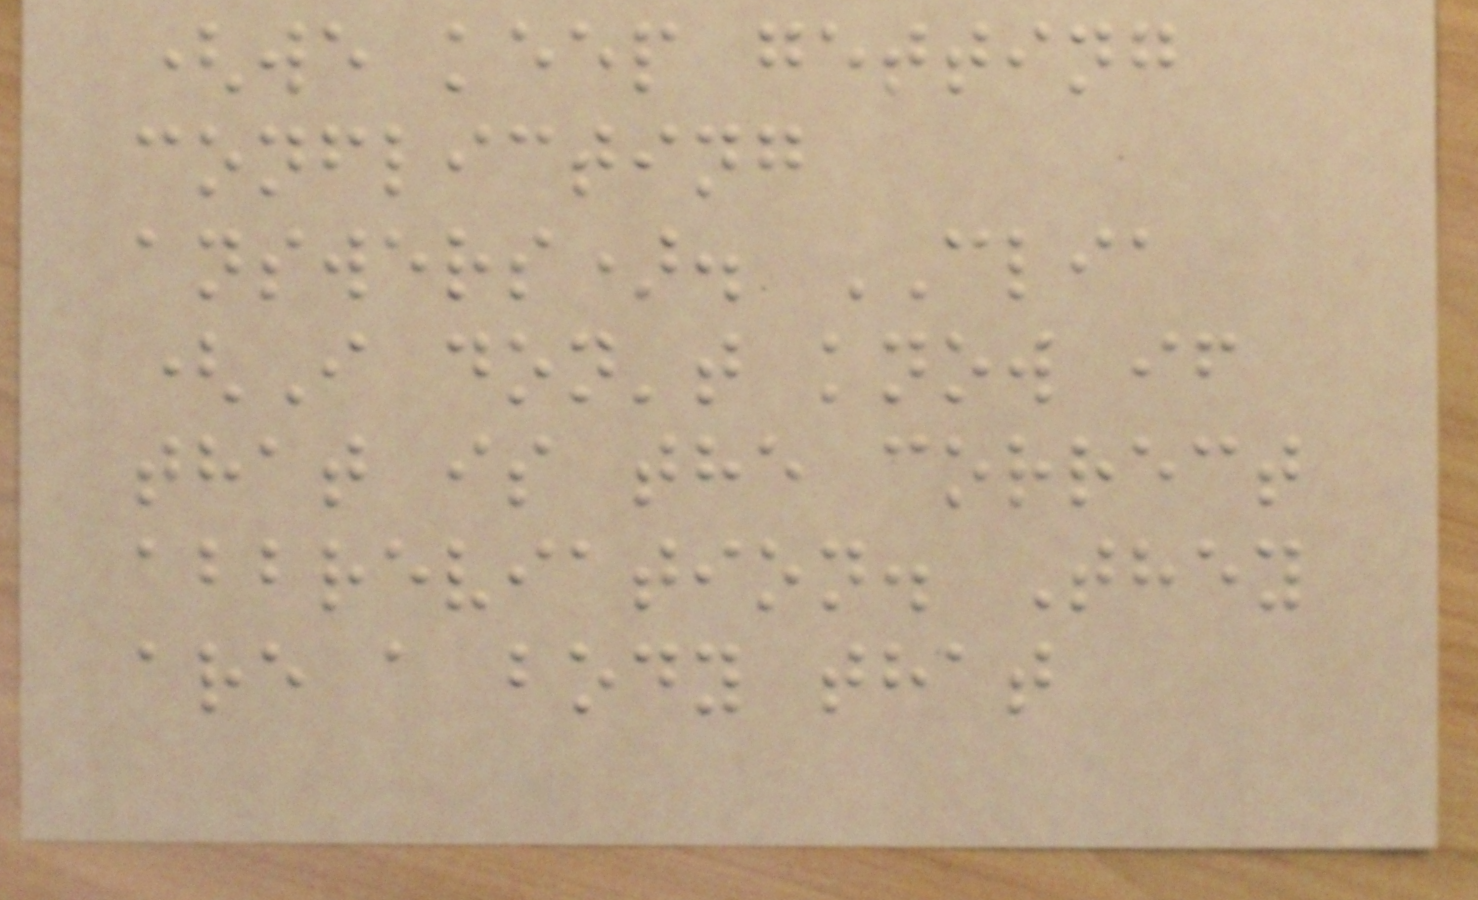(we keep getting
conflicting
answers). CLIA
(I don't know if
that is the correct
abbreviation. They
are a body that
